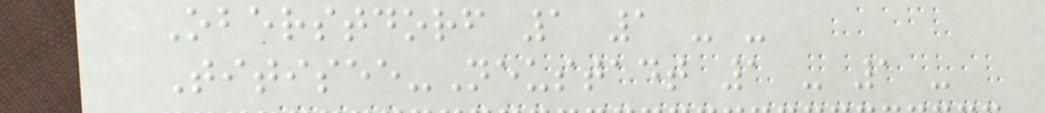Oberstdorf 1 1 - -
Titisee-Neustadt 1 - 1 -
